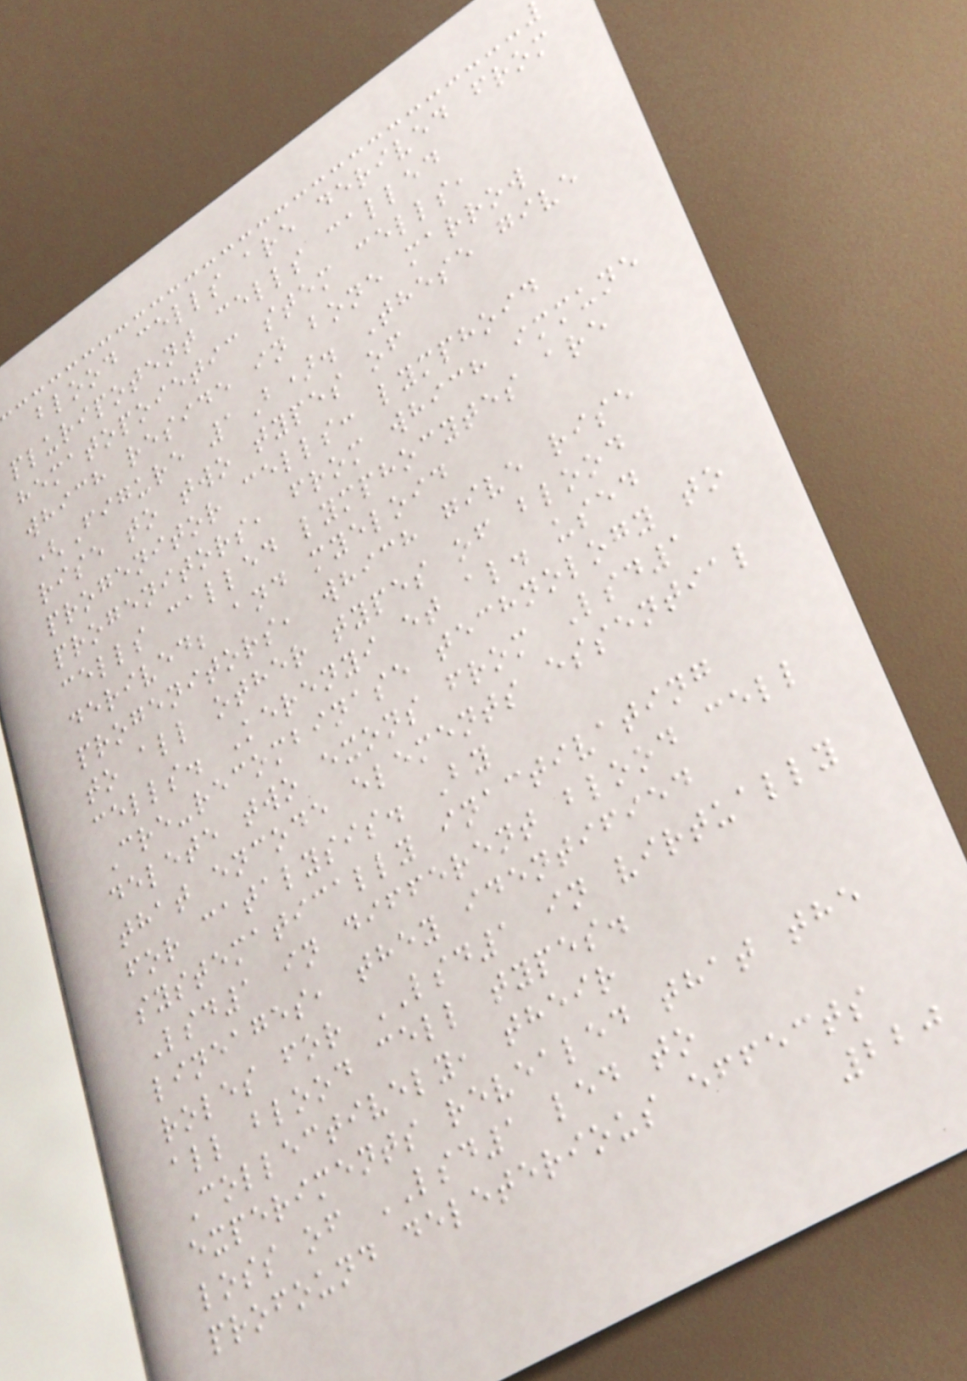blood cells are derived from
pluripotent cells called
hematopoietic stem cells,
which reside in bone marrow
(Figure 1B). These give
rise to two types of
progenitor cells: lymphoid
progenitors, from which immune
cells called lymphocytes are
derived; and myeloid
progenitors, which give rise
to all other types of blood
cells. Kerenyi et al. used
Cre-recombinase technology to
delete two exons from Lsd1
that encode elements essential
for catalysis. By
systematically inactivating
Lsd1 in different blood cell
lineages, they identified
roles for LSD1 in virtually
all blood cell types.
Collectively, their
experiments revealed that the
loss of LSD1 led to
profound deleterious effects
220
